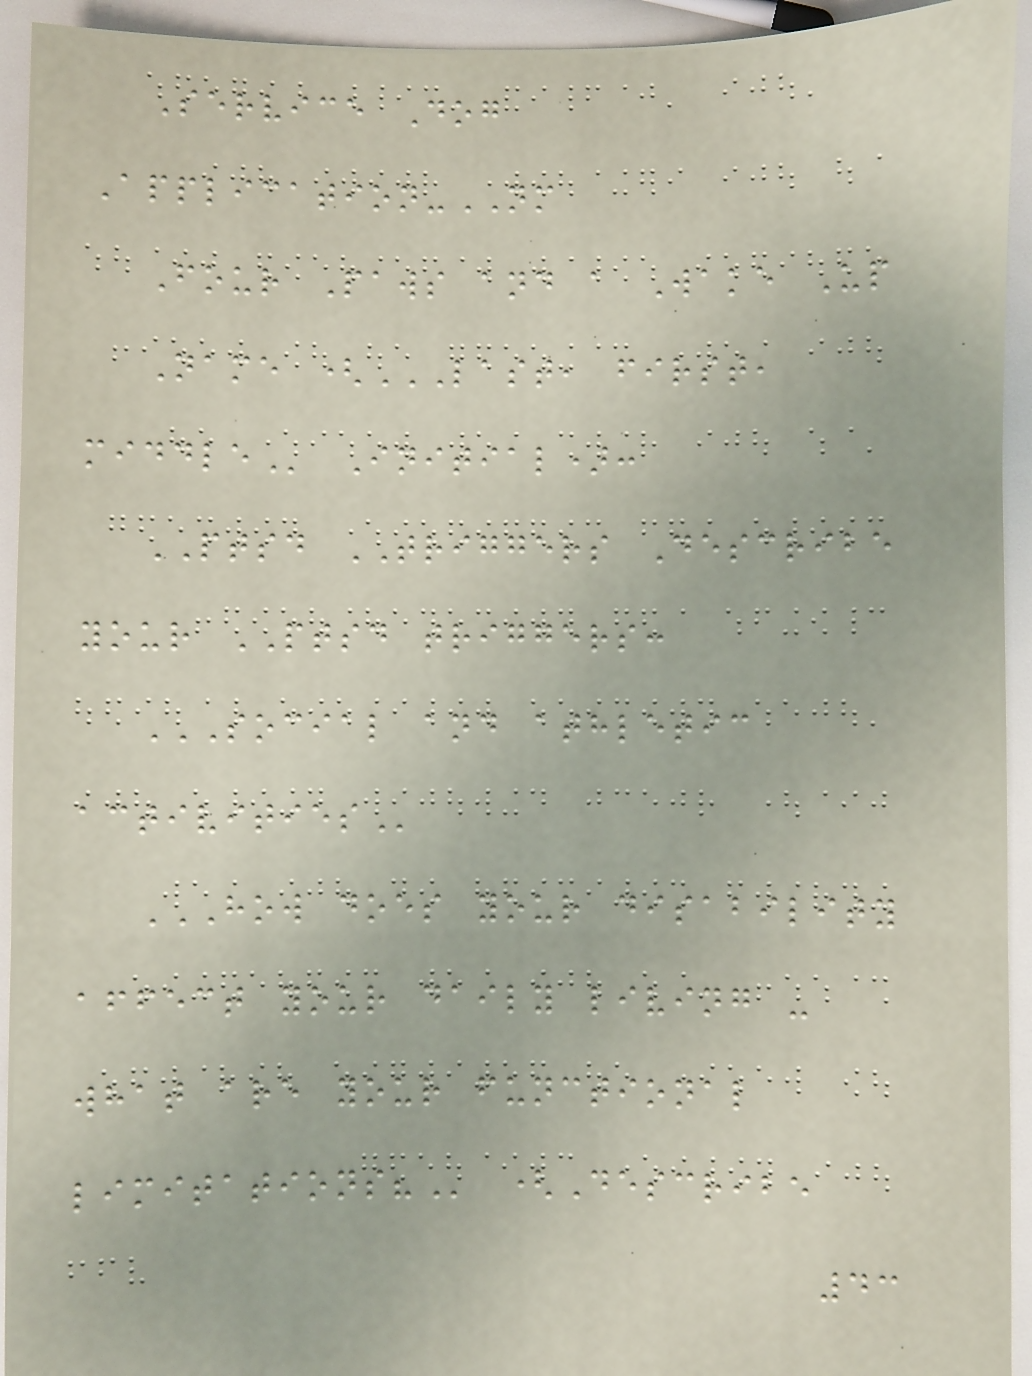Service Dog
Application-NM
Four Paws and a Wake Up
Name (LAST, FIRST,
MIDDLE Initial):
PTSD TRIGGERS Describe
your PTSD triggers:
SOCIAL AND ATHLETIC
ACTIVITIES
HOW DOES YOUR DISABILITY
AFFECT YOUR DAILY LIVING -
WHAT ARE YOUR FUNCTIONAL
LIMITATIONS? (Describe
43
